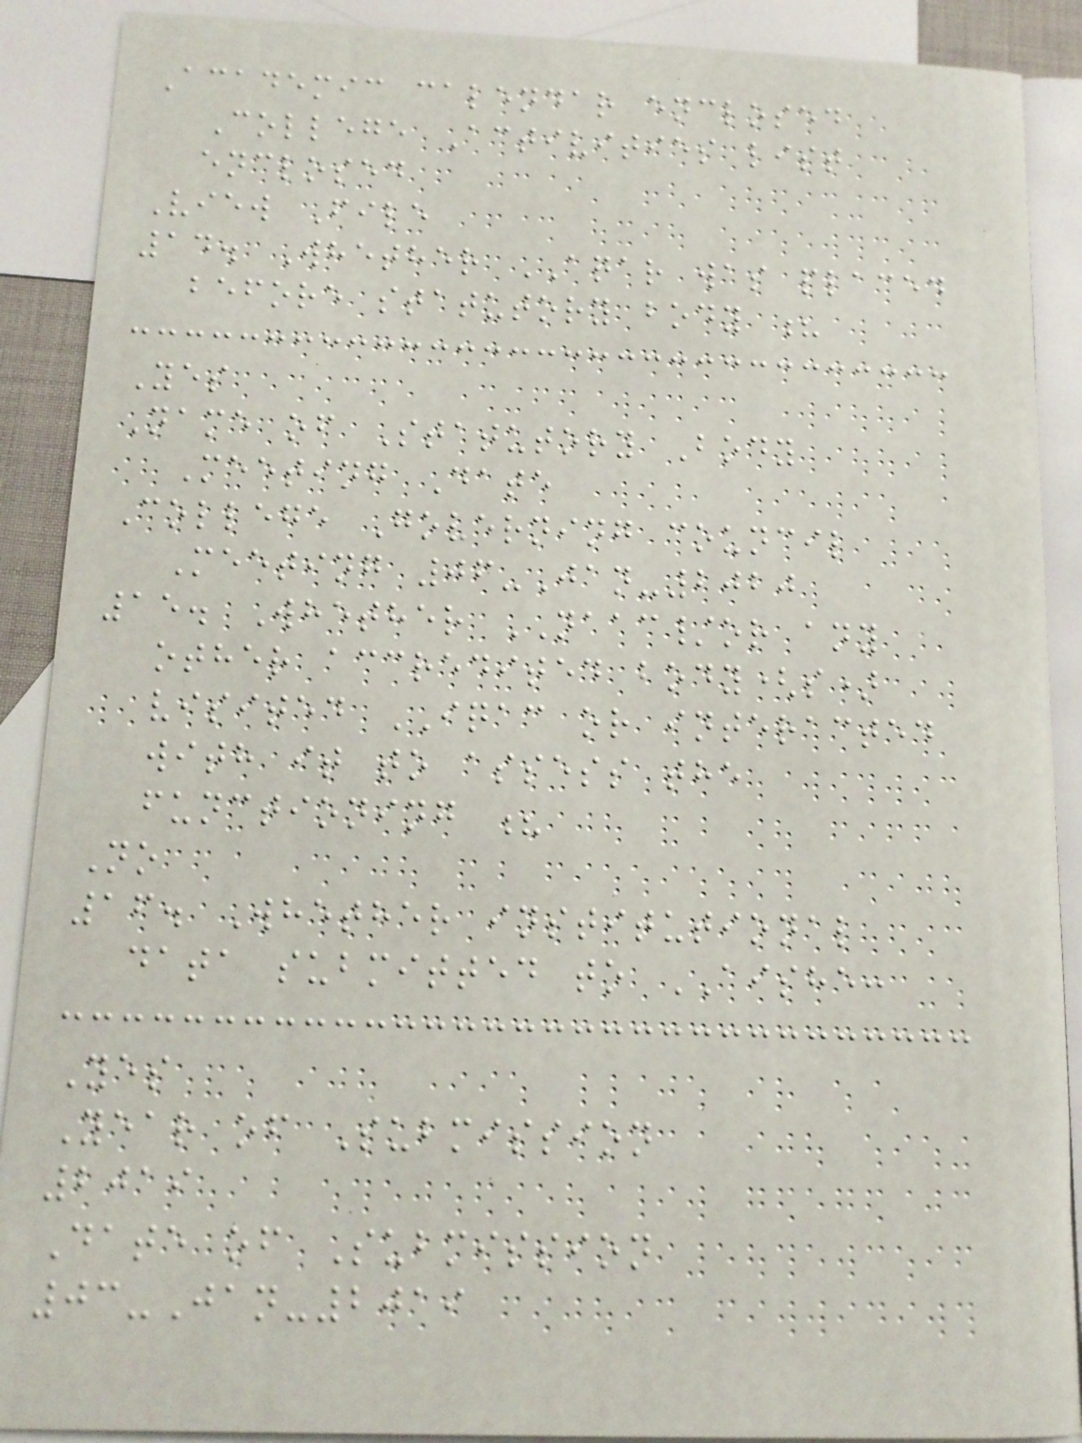Academic calendar enclosed
College Activities list
enclosed
View File
14. Whether AQAR was placed
before statutory body ?
Yes
Name of Statutory Body
Meeting Date
College Governing council
Meeting 06-Jan-2020
15. Whether NAAC/or any
other accredited body(s)
visited IQAC or interacted
with it to assess the
functioning ?
No
16. Whether institutional
data submitted to AISHE:
Yes
Year of Submission
2019
Date of Submission
03-Jan-2019
